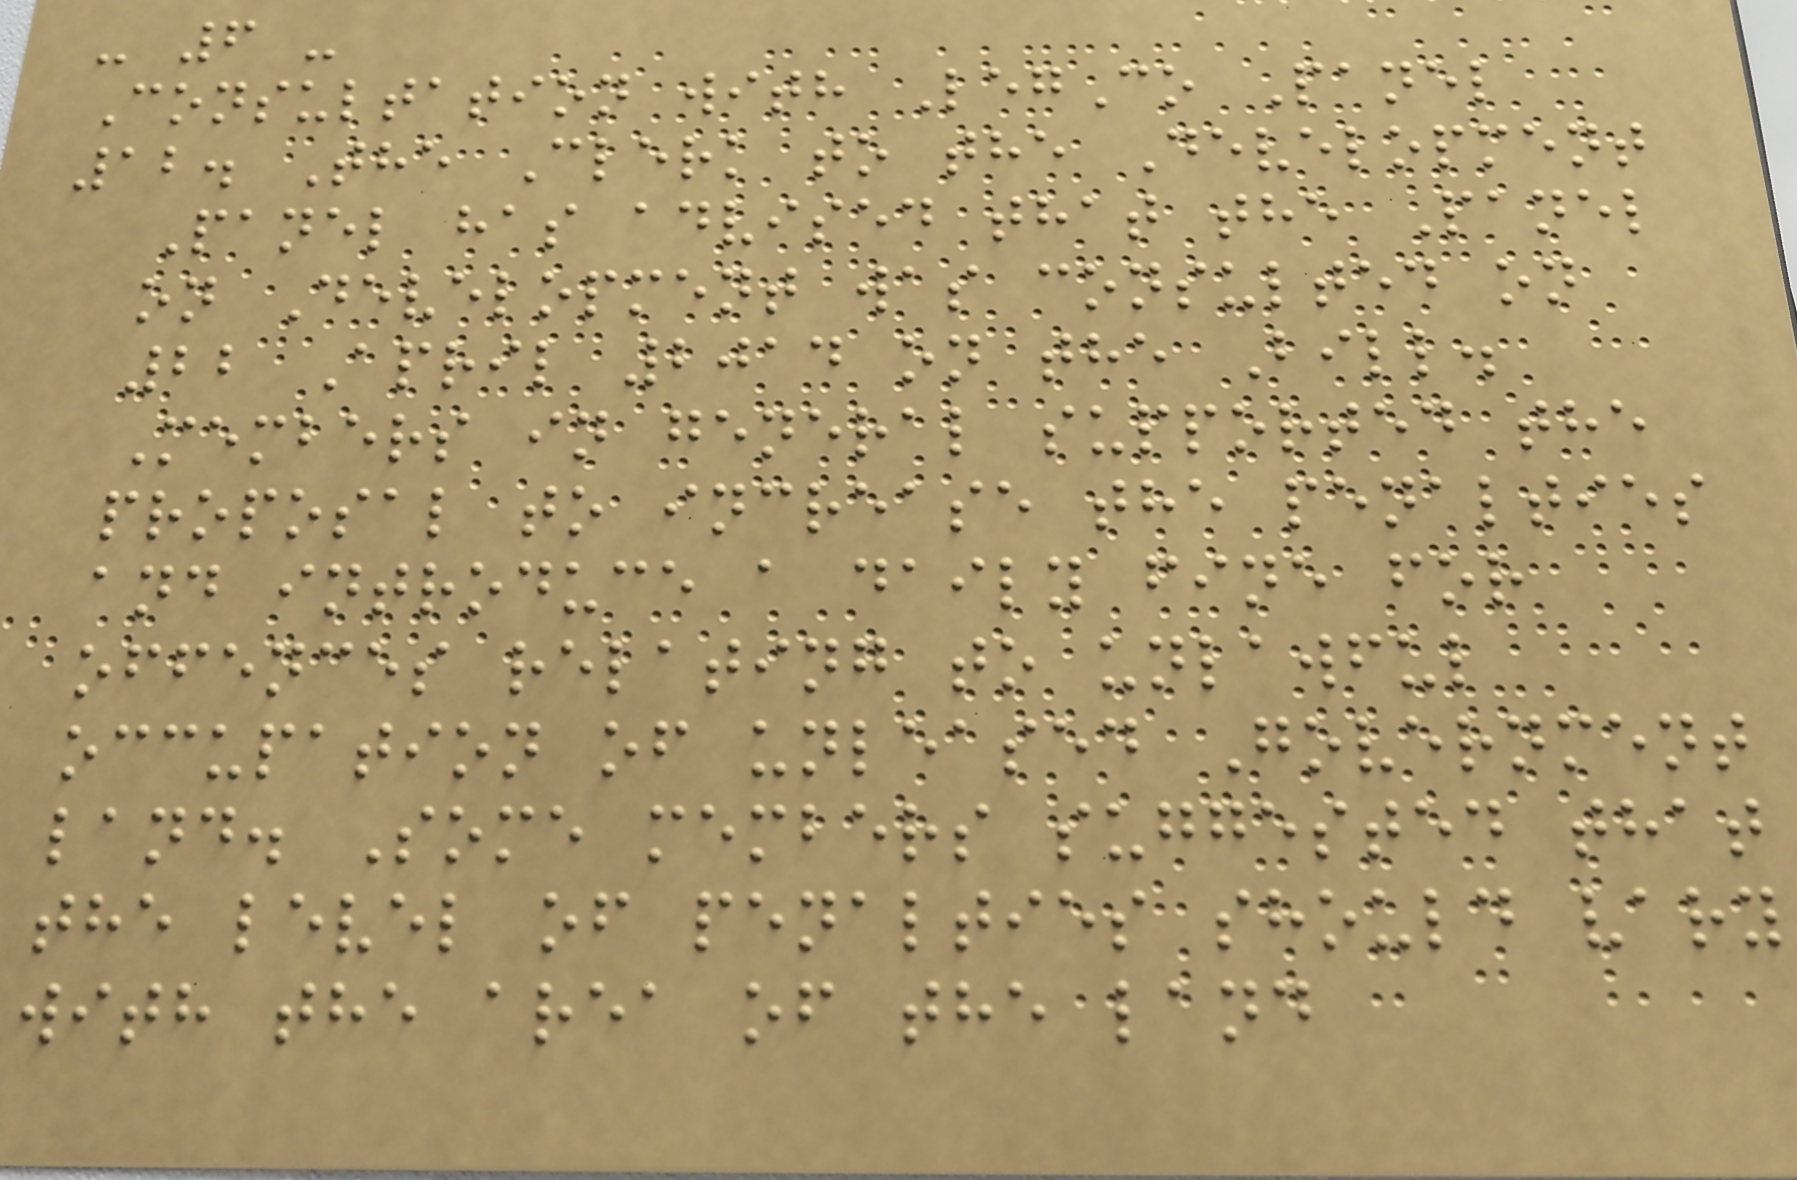- 6 -
Consultation with LegCo Panel
12. The Clerk to the Development
Panel has advised that the Panel
on Development was consulted on
22 April 2014 on the Bill.
Members in general supported the
proposal to increase the penalties
and introduce a daily fine for
offences relating to unlawful
occupation of unleased Government
land. Some members suggested that
the level of penalties should vary
with the area of the land
